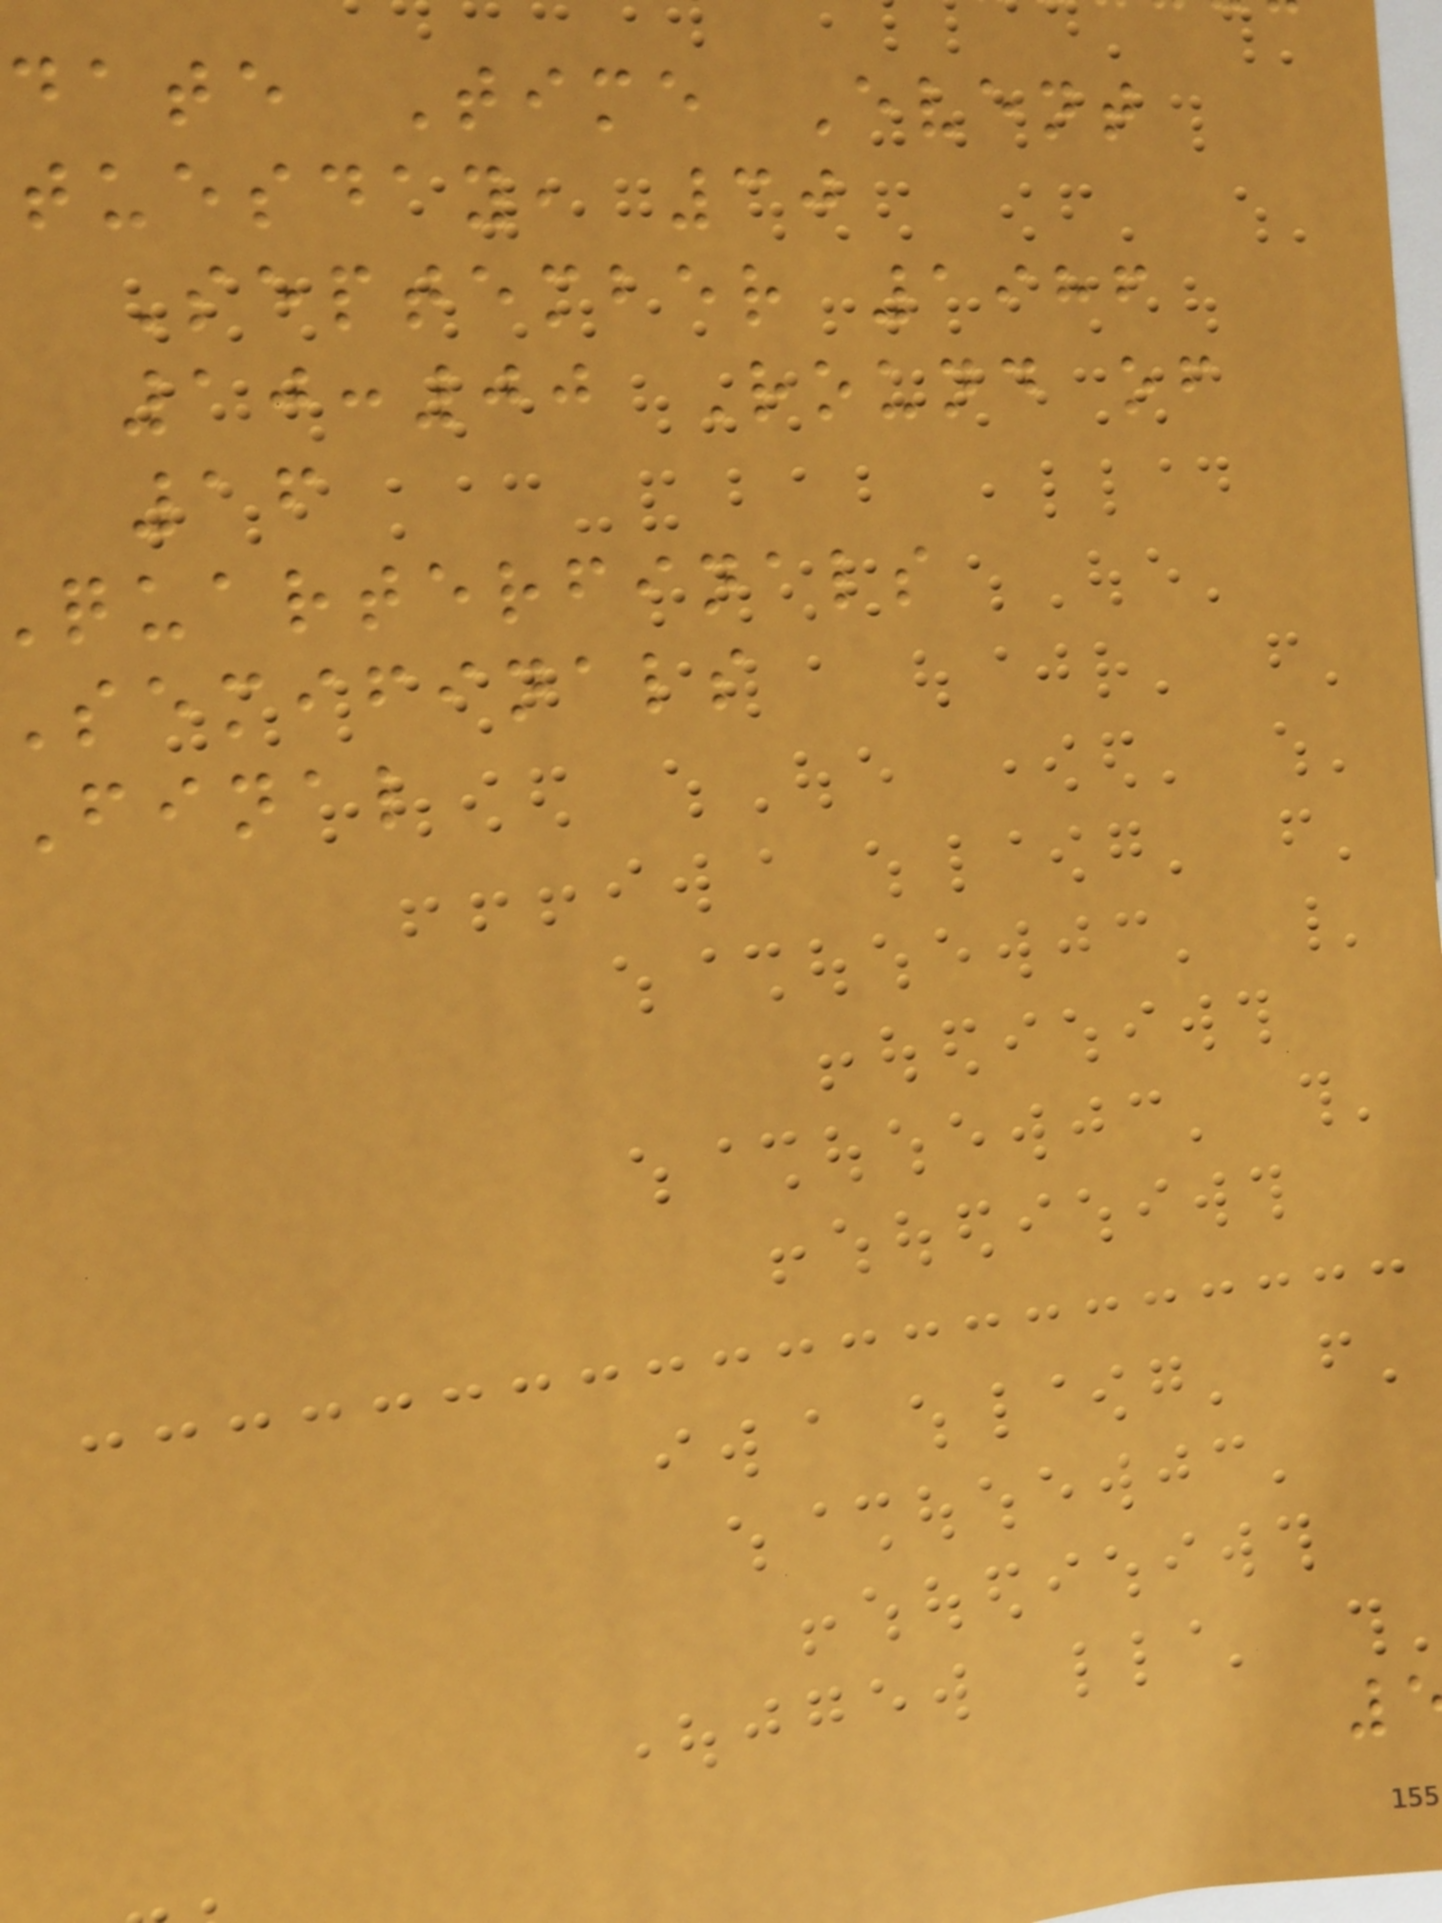date Time Event
tuesday, 30
September 1986
10:00 Round of
16
quarterfinals
semifinals
Final
